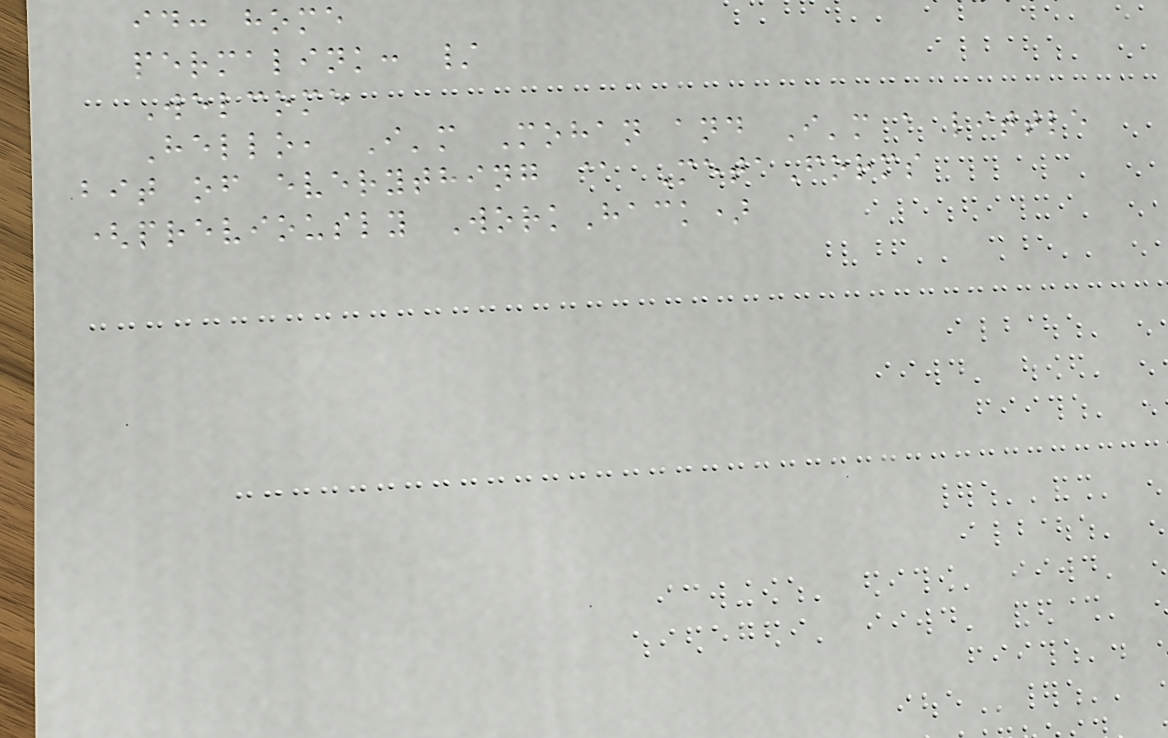id: home
permalink: /
Welcome
Hello, I'm Mohan and I'm a little
bit of everything @ MetaForms
(previously WorkHack)
